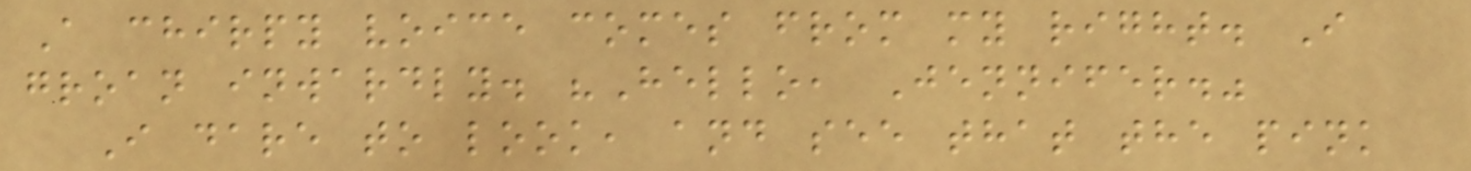A chirpy voice comes from my right. I
groan inwardly. "Hello, Jennifer."
I dare to look, and see that the pink
